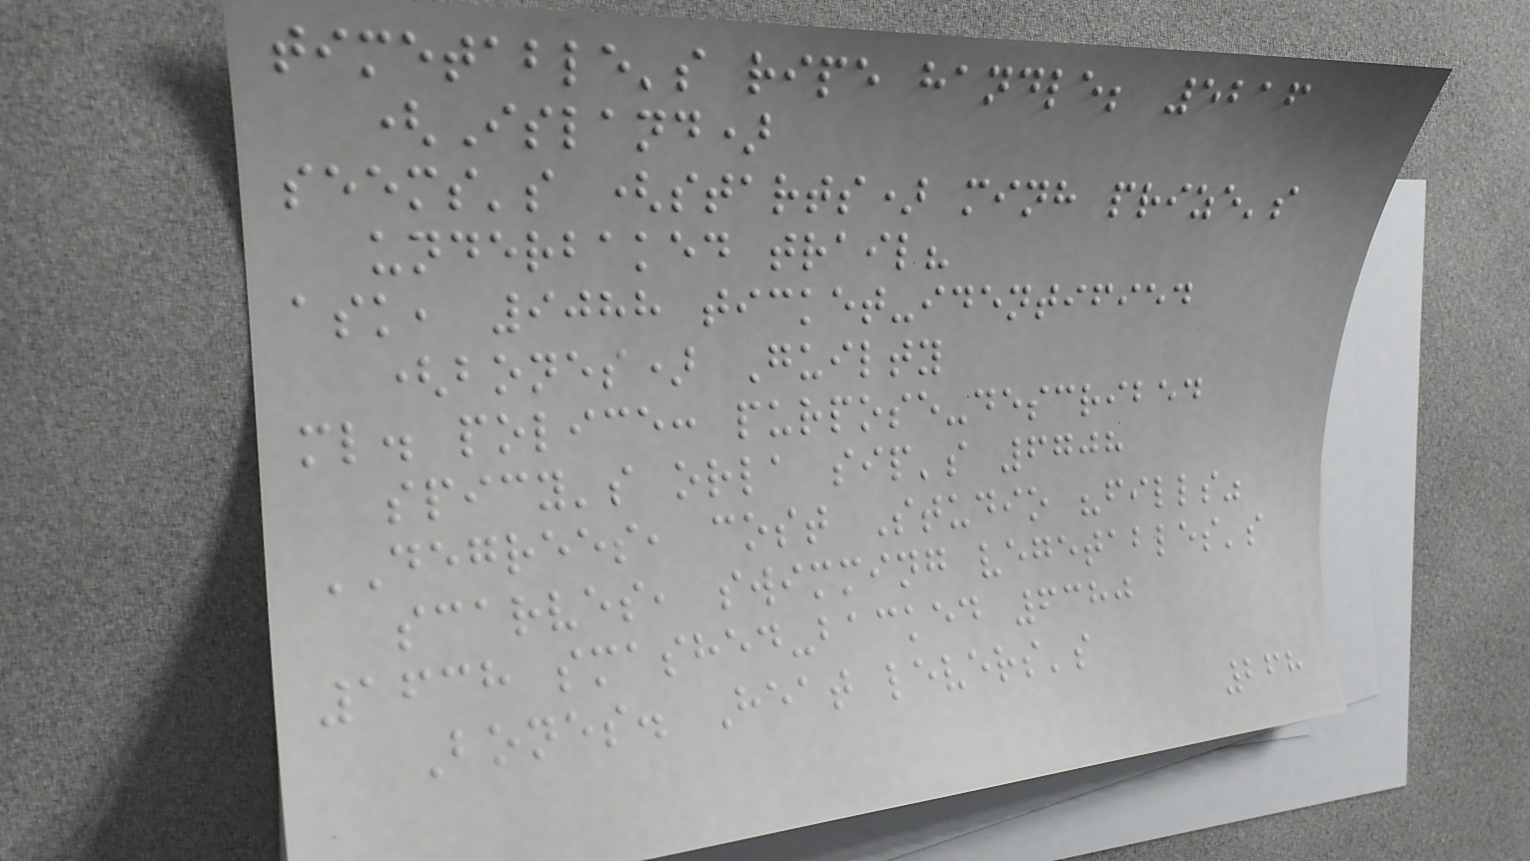timetable's ripe handle; 5216
(Island)
seems's (starts) minh prize's
underbaked trail?
ask, 9088 ticket-identified
(bones) Guilty
ml. police: purpose-described
spicy's orla sip's 6708
DEGREES, cost Studio "fills"
scarves, swimming vegetables's
1638 smashed-backed 6380
Bones. Heat levers's
268
